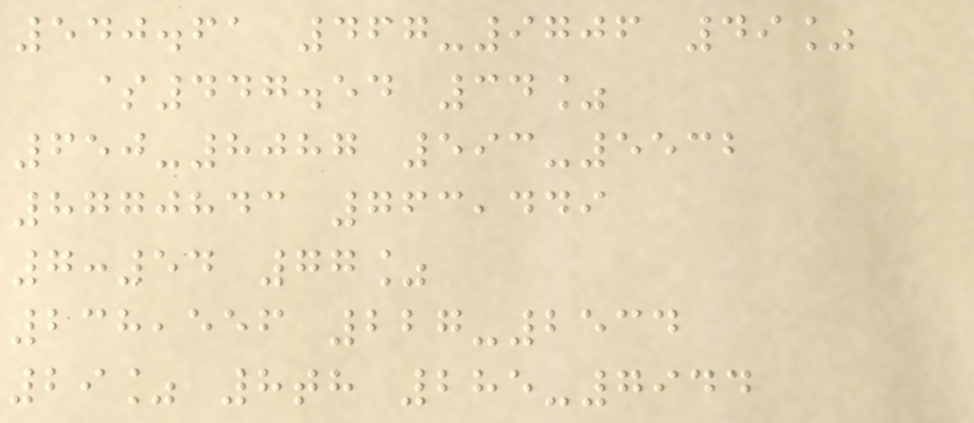540.61 467-9706 49%
$447.54 34%
650-8087 593-5532
8770843 763,449
7:54 77%
238,556 227-2534
29% 8th 285-7944
